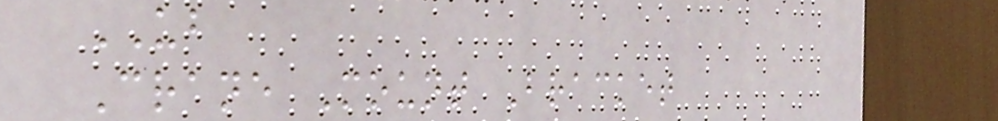UB
Crane Mount Bracket
